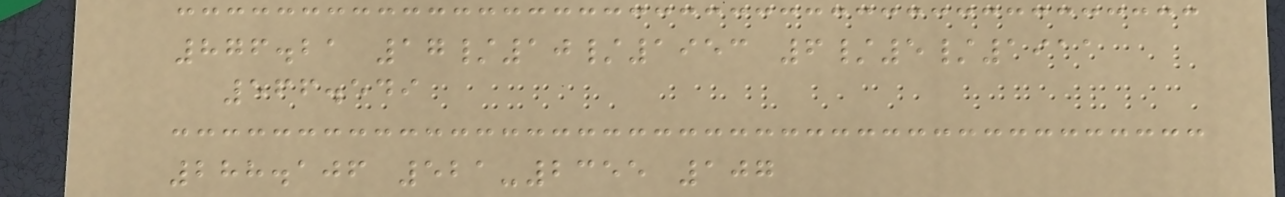876.21 17/10/1953 6/5/1911
566.549
288.106 521-2355 107
